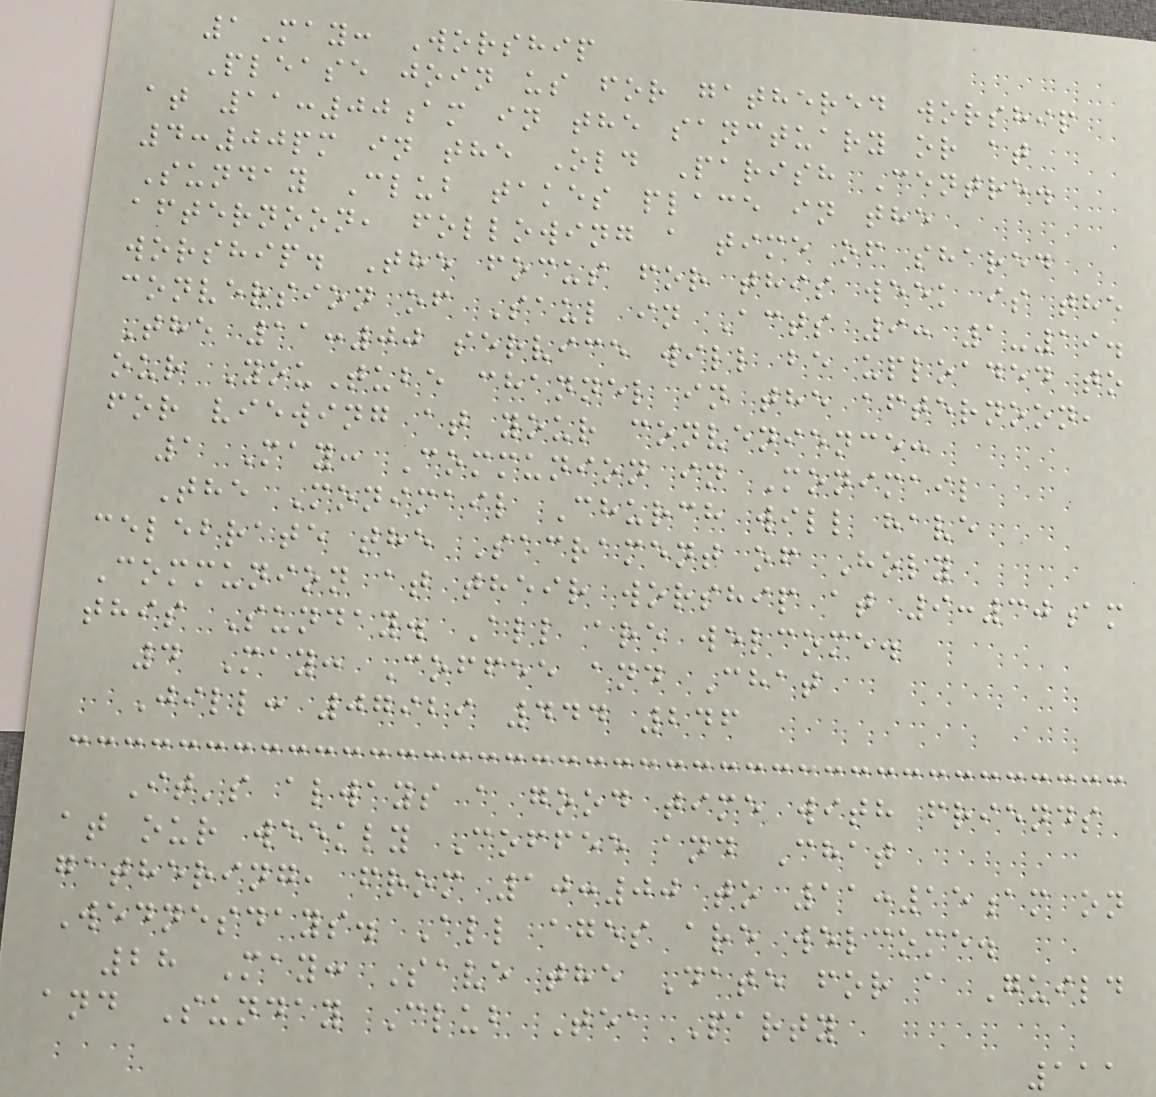1May: Worship
Please join us for gathered worship
at 11:00am in the sanctuary or at
4:00pm in the Old Parish Centre.
Sunday Club takes place in the
afternoon, following a time of shared
worship. The focus for this week is the
conversion of Saul in Acts 9: 1-19.
The 11:00 service will be uploaded to
our YouTube channel in the afternoon,
for viewing at your convenience:
1 May: Communion in Monimail
The Monimail Church will have
celebrate the Sacrament of Holy
Communion at their worship at 9:30am
this Sunday. All are welcome.
4 May: Coffee and Chat
Jill: 07929 444 246
It's always a good time with friends
at our weekly Coffee and Chat
gathering, from 10:00 to 11:15am on
Wednesdays. All ages are welcome.
28 May: Save the Date for a Guild
and Sunday Club Tea Party
111
